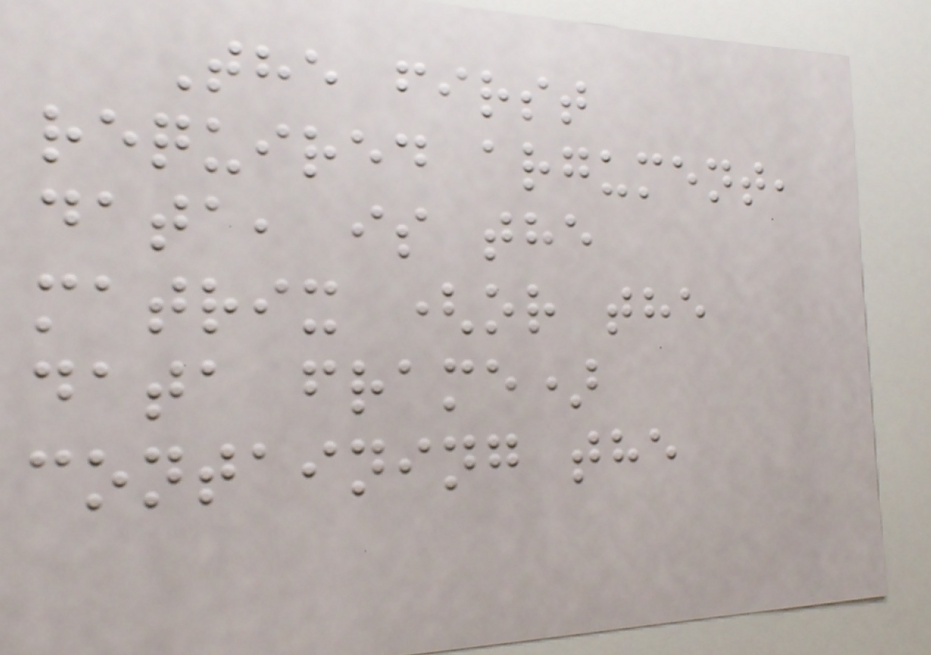The first
required argument,
data, is the
matrix (or the
data frame)
containing the
